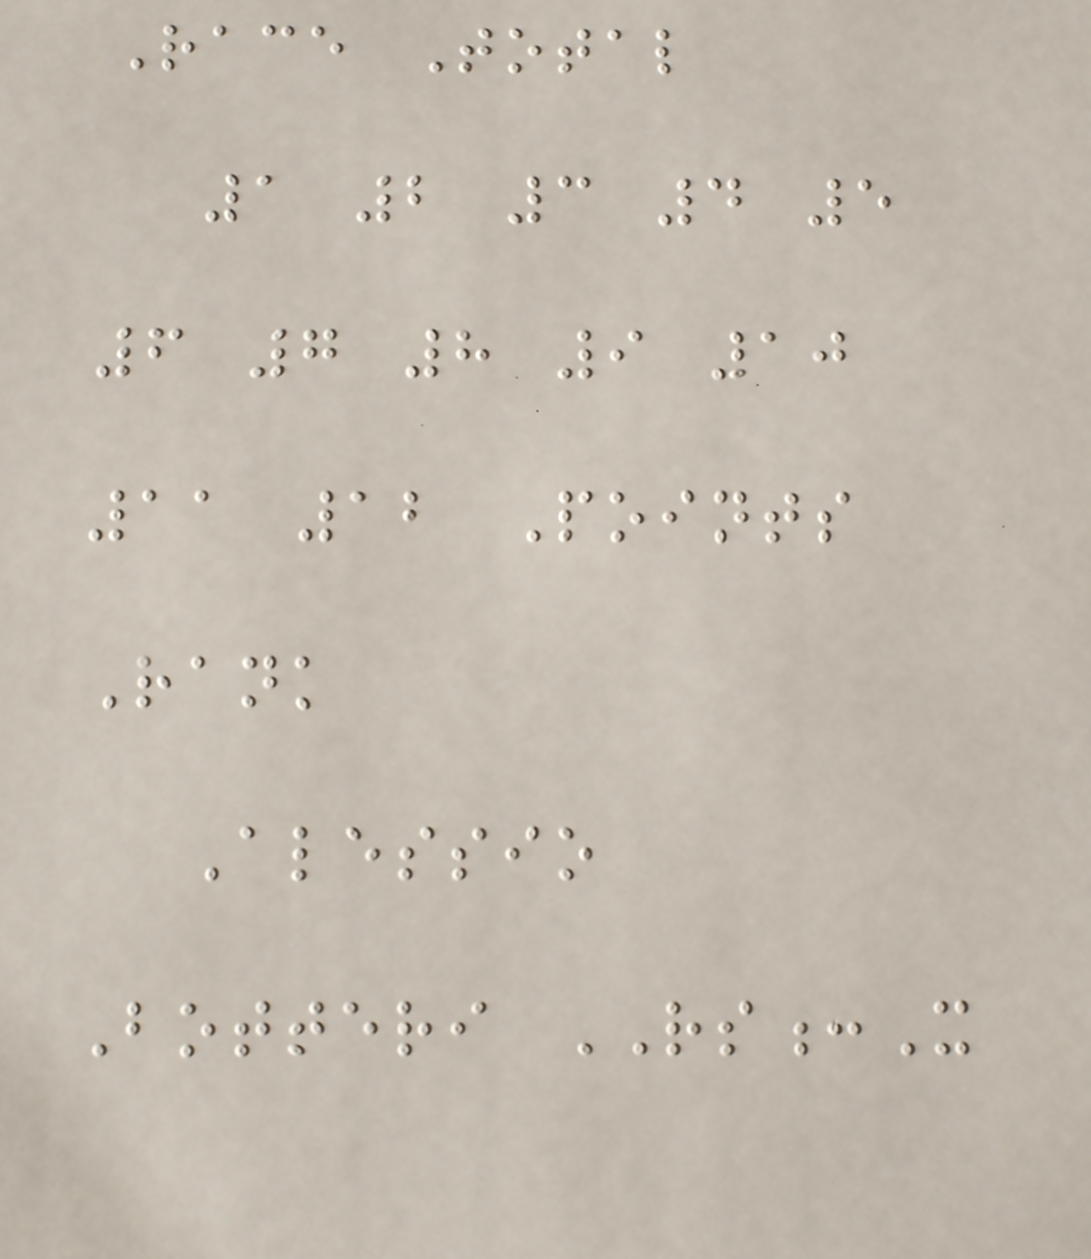Race Total
1 2 3 4 5
6 7 8 9 10
11 12 Points
Rank
Alessio
Botteri RS:X
